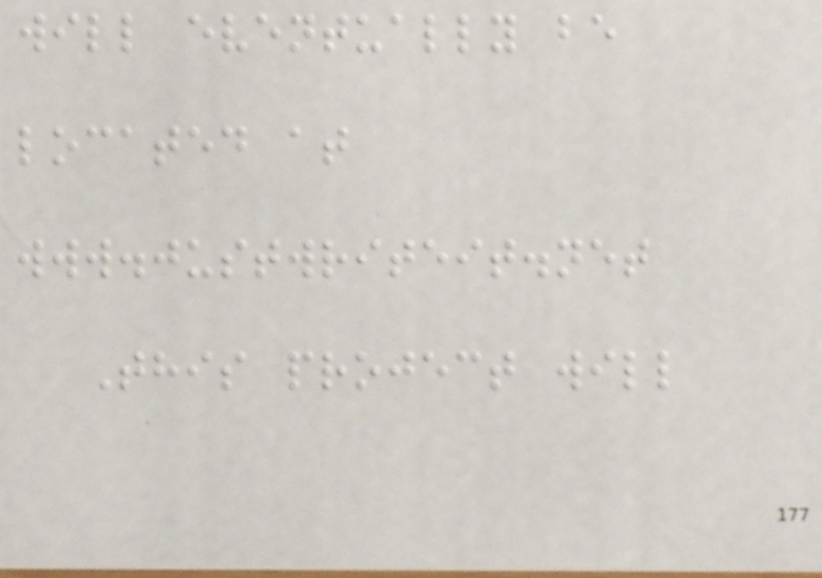will eventually be
located at
www.justwriteit.net
This project will
